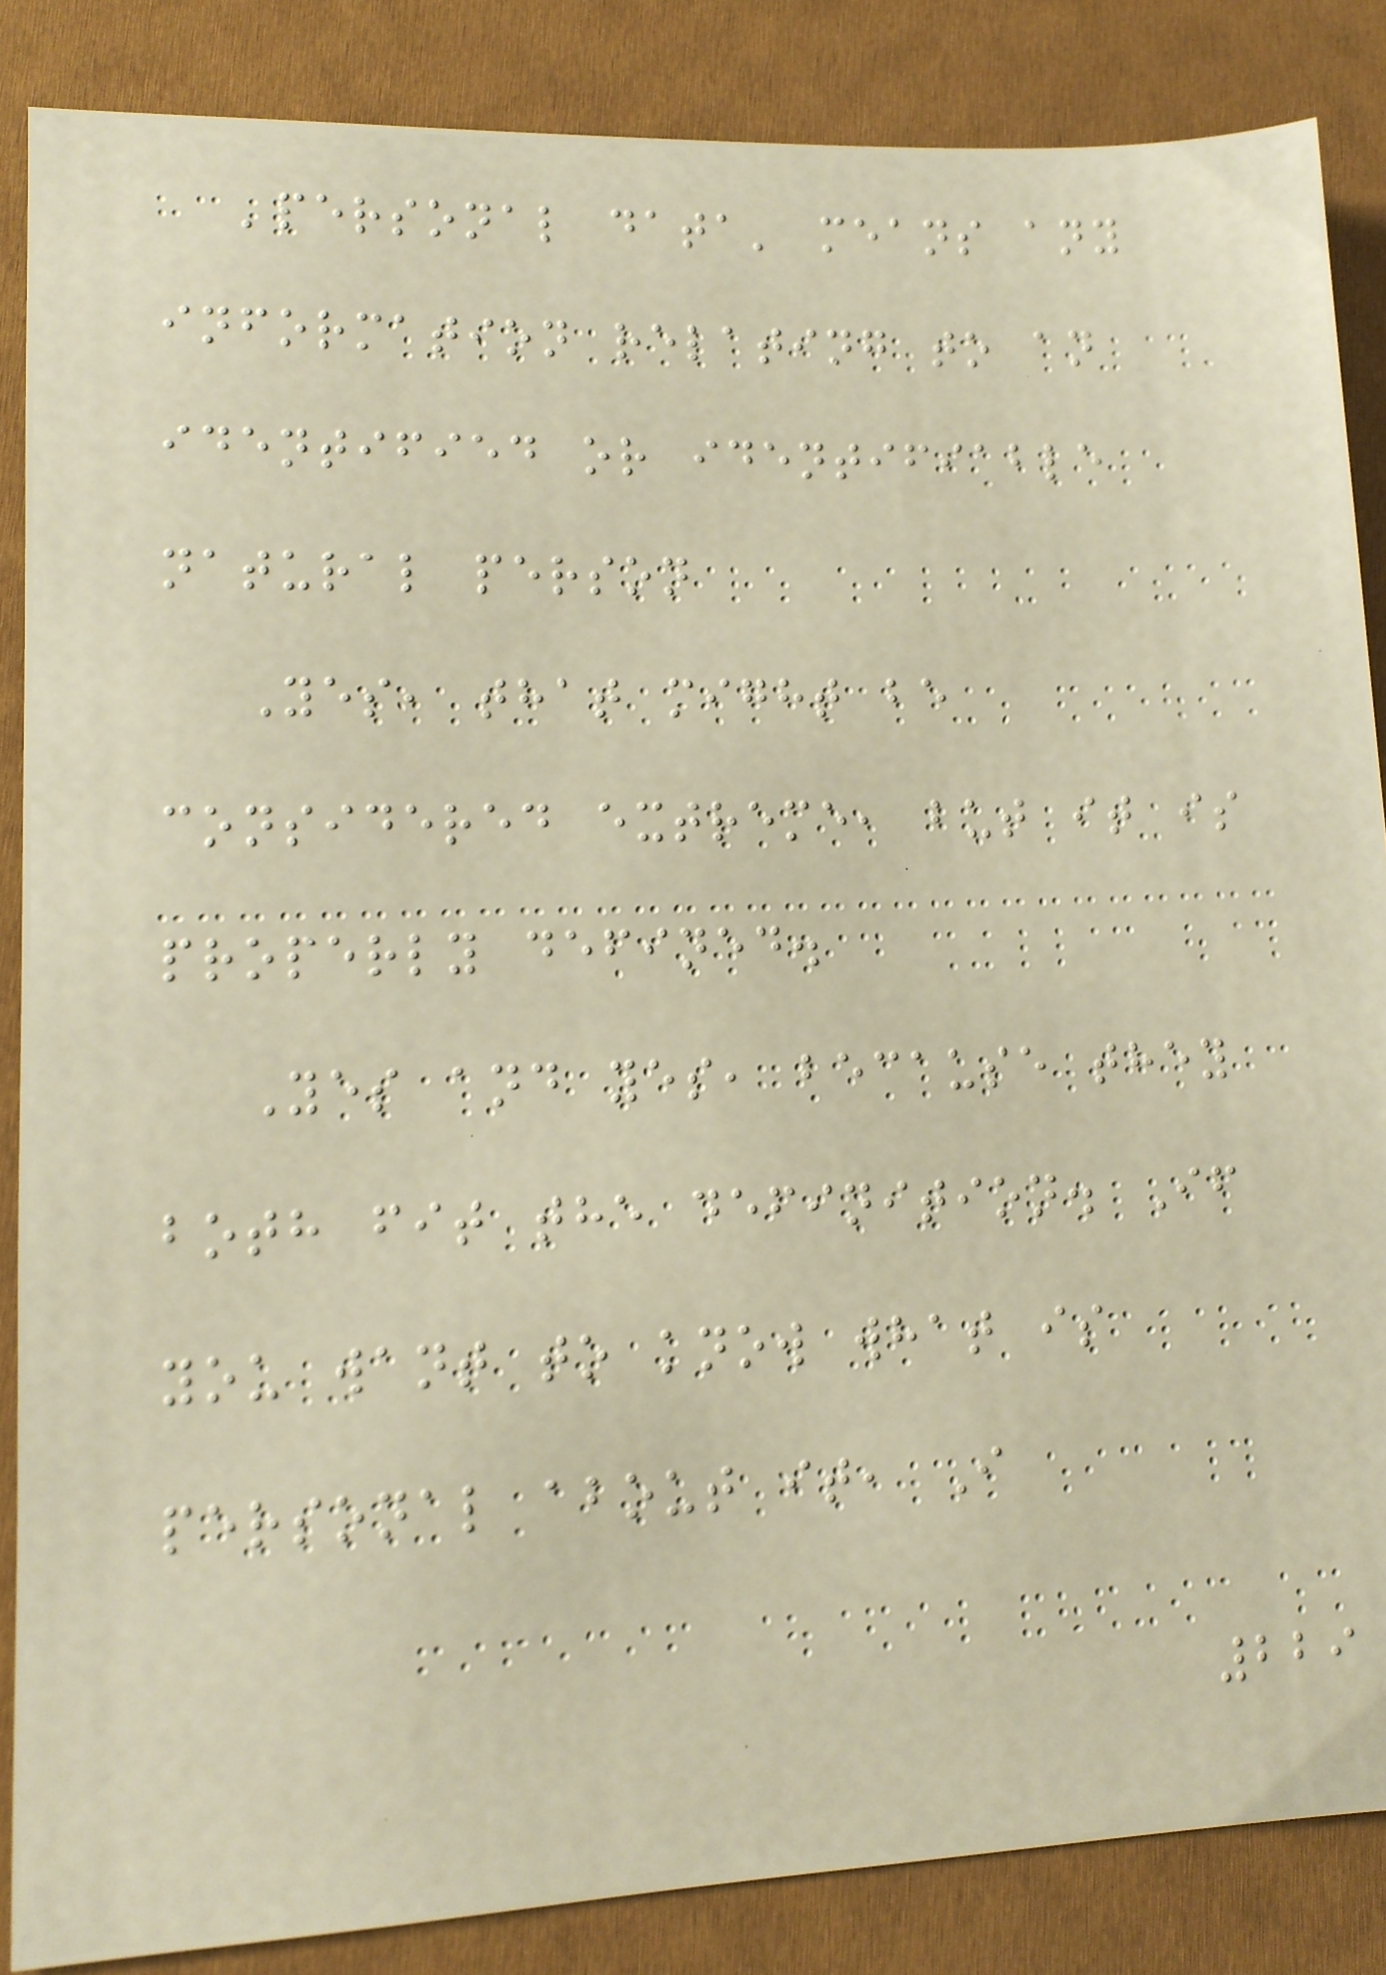'personal data' means any
information relating to an
identified or identifiable
natural person
Yes, that might be
considered extreme, but it is
properly defined.
Yes and yes, because they
both fit the definition. If
you want to know what is
personal about it, I
229
